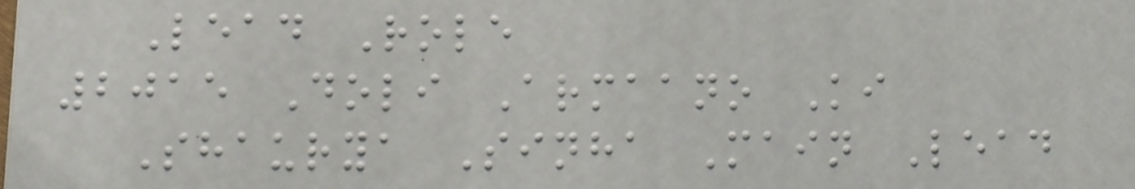Lead Role
2015 Doli Armaano Ki
Shaurya Sinha Main Lead
